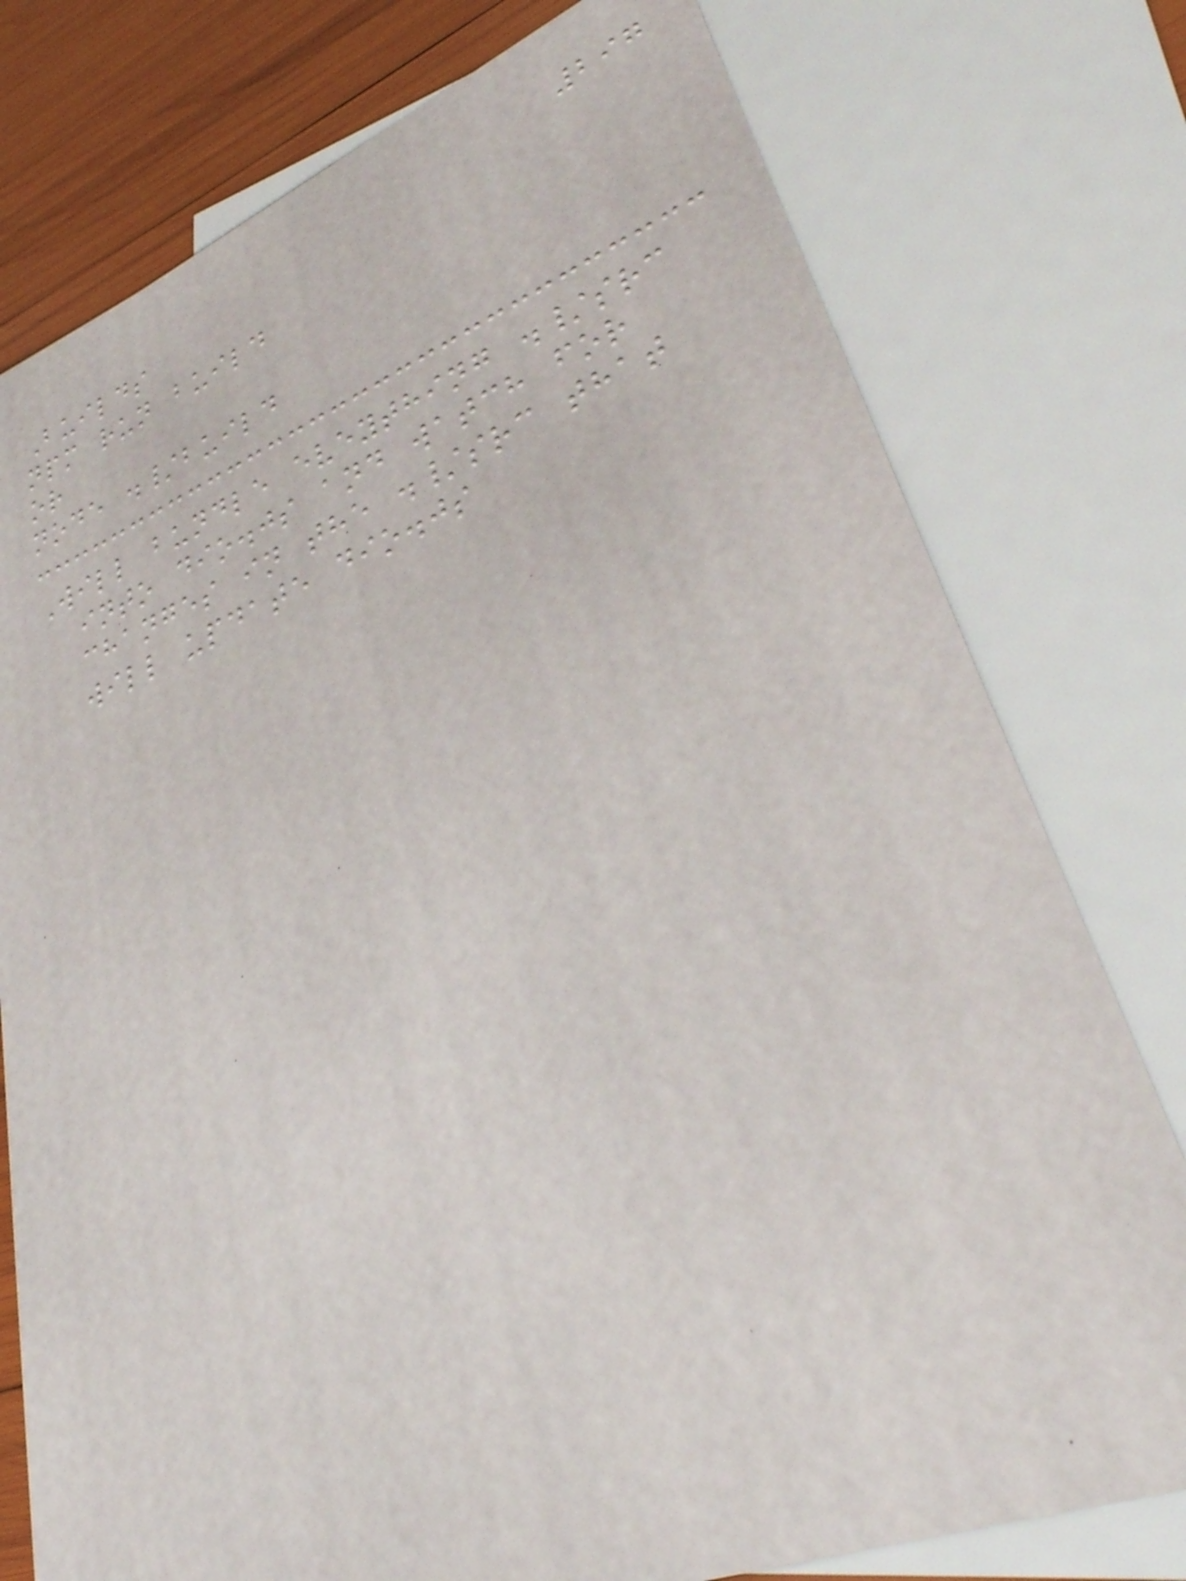297
Builds
npm run build
or
node ./build
Will bundle eveything ./src
into dio.js and watch for
changes in the ./src that
will update dio.js
